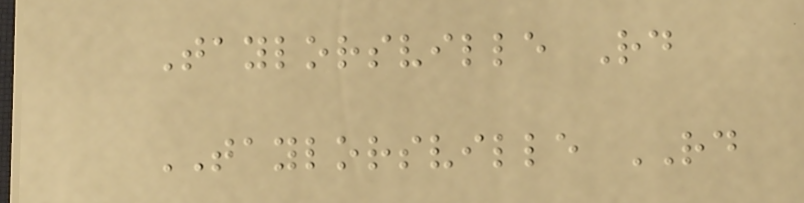Taylorsville Rd
TAYLORSVILLE RD
